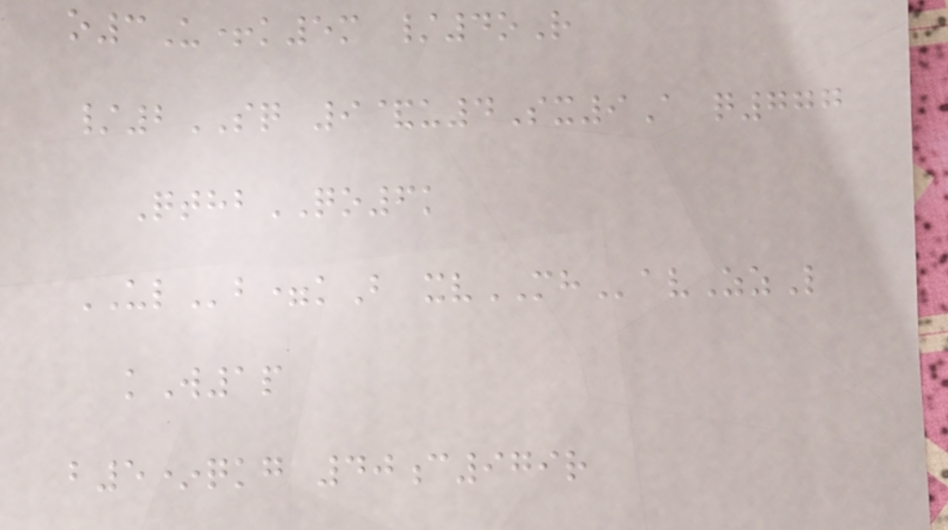o3U+k5m /4oR
/2SQ 9&u4Sx9A q777
QthbQO6k
ULb=kB xvMHavZzL
kW1p
b5*qkg 40c979r
